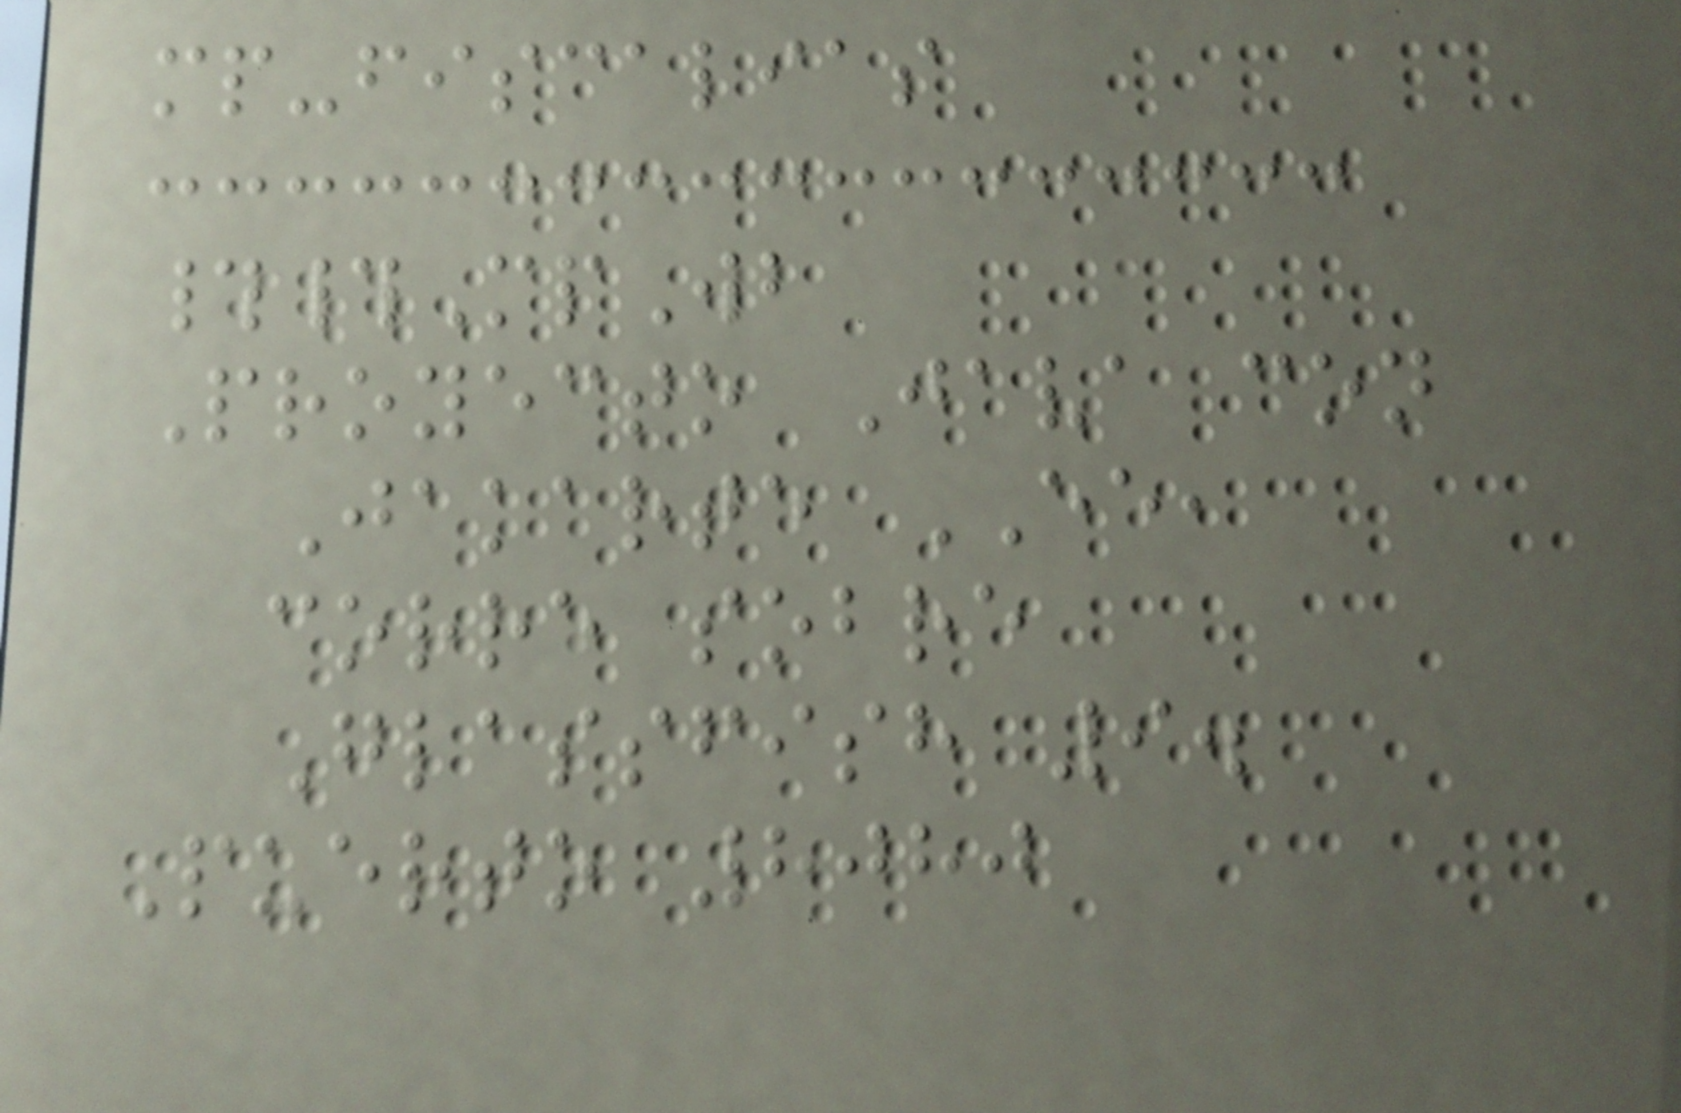mp-fiscalias
##MpWb
Proyecto Java con
Jakarte EE,
corre sobre
Glassfish 9.
Puerto 8080
